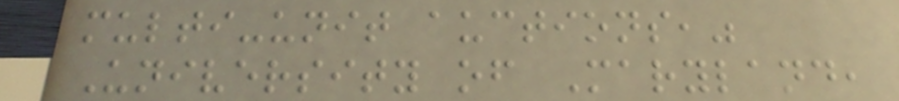multi-unit auctions,"
University of Maryland,
